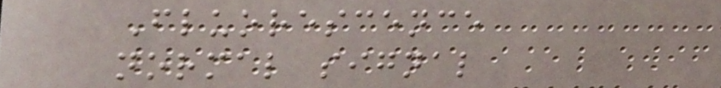Fluorescence
normal signal
